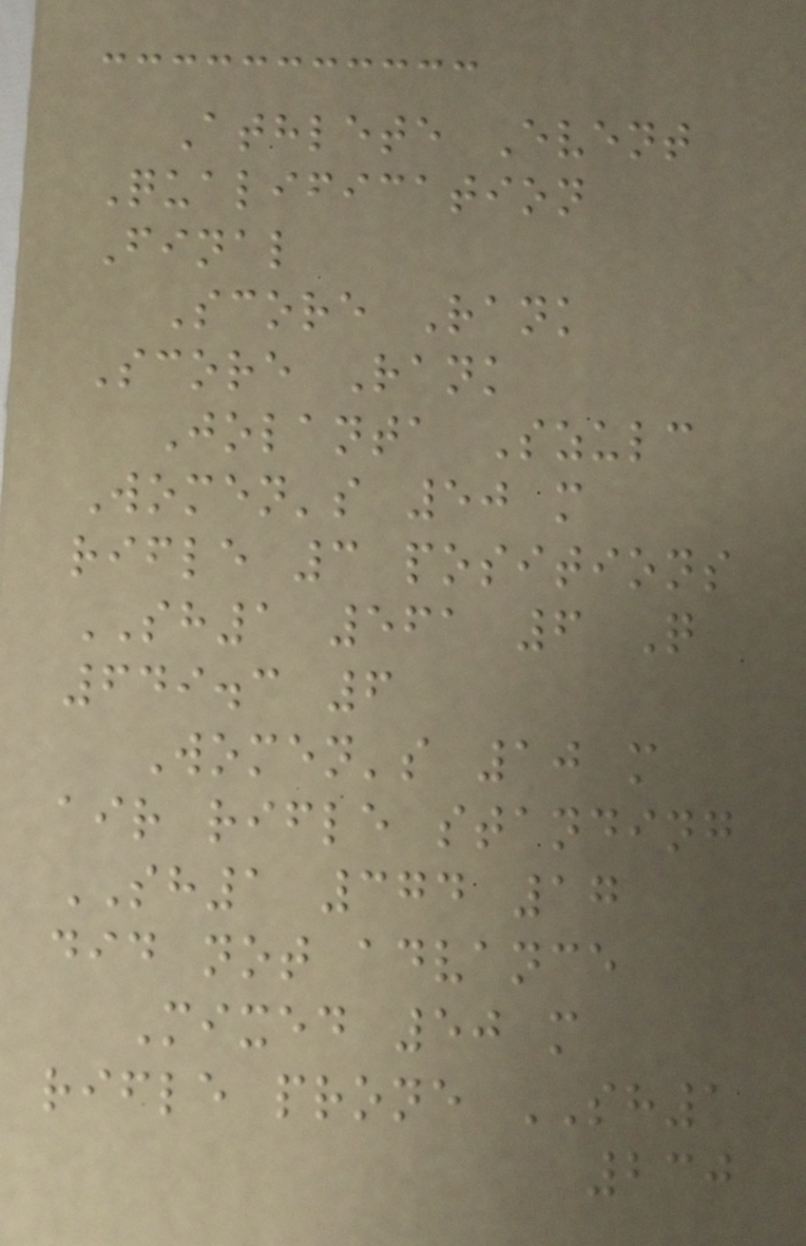Athlete Event
Qualification
Final
Score Rank
Score Rank
Jolanta Szulc
Women's 50 m
rifle 3 positions
SH1 561 6 Q
649.3 6
Women's 10 m
air rifle standing
SH1 374 17
did not advance
Mixed 50 m
rifle prone SH1
230
